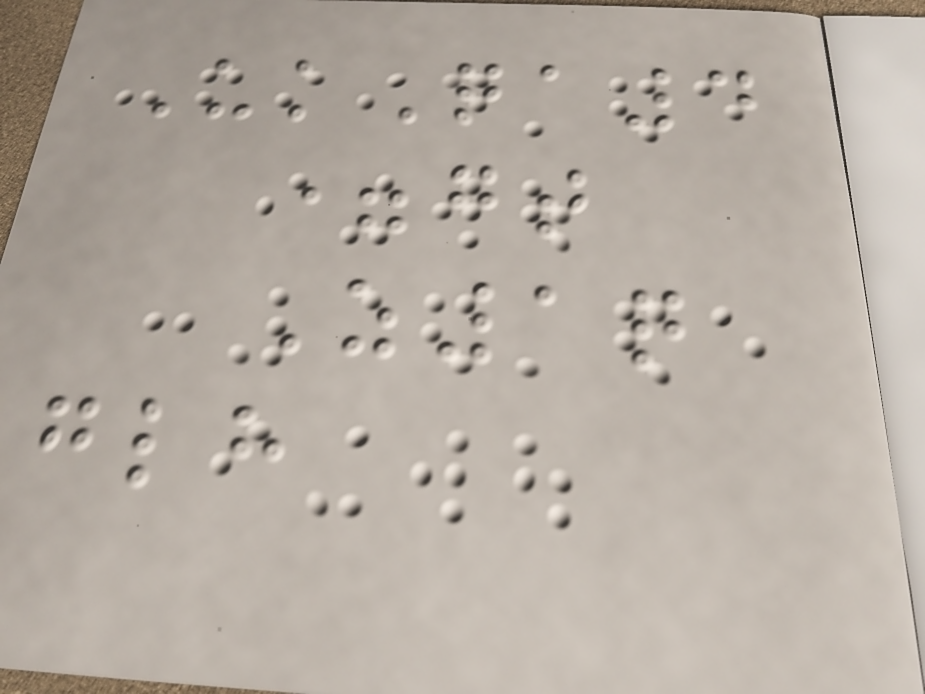UkQa4
=gt
Z1q
glh
